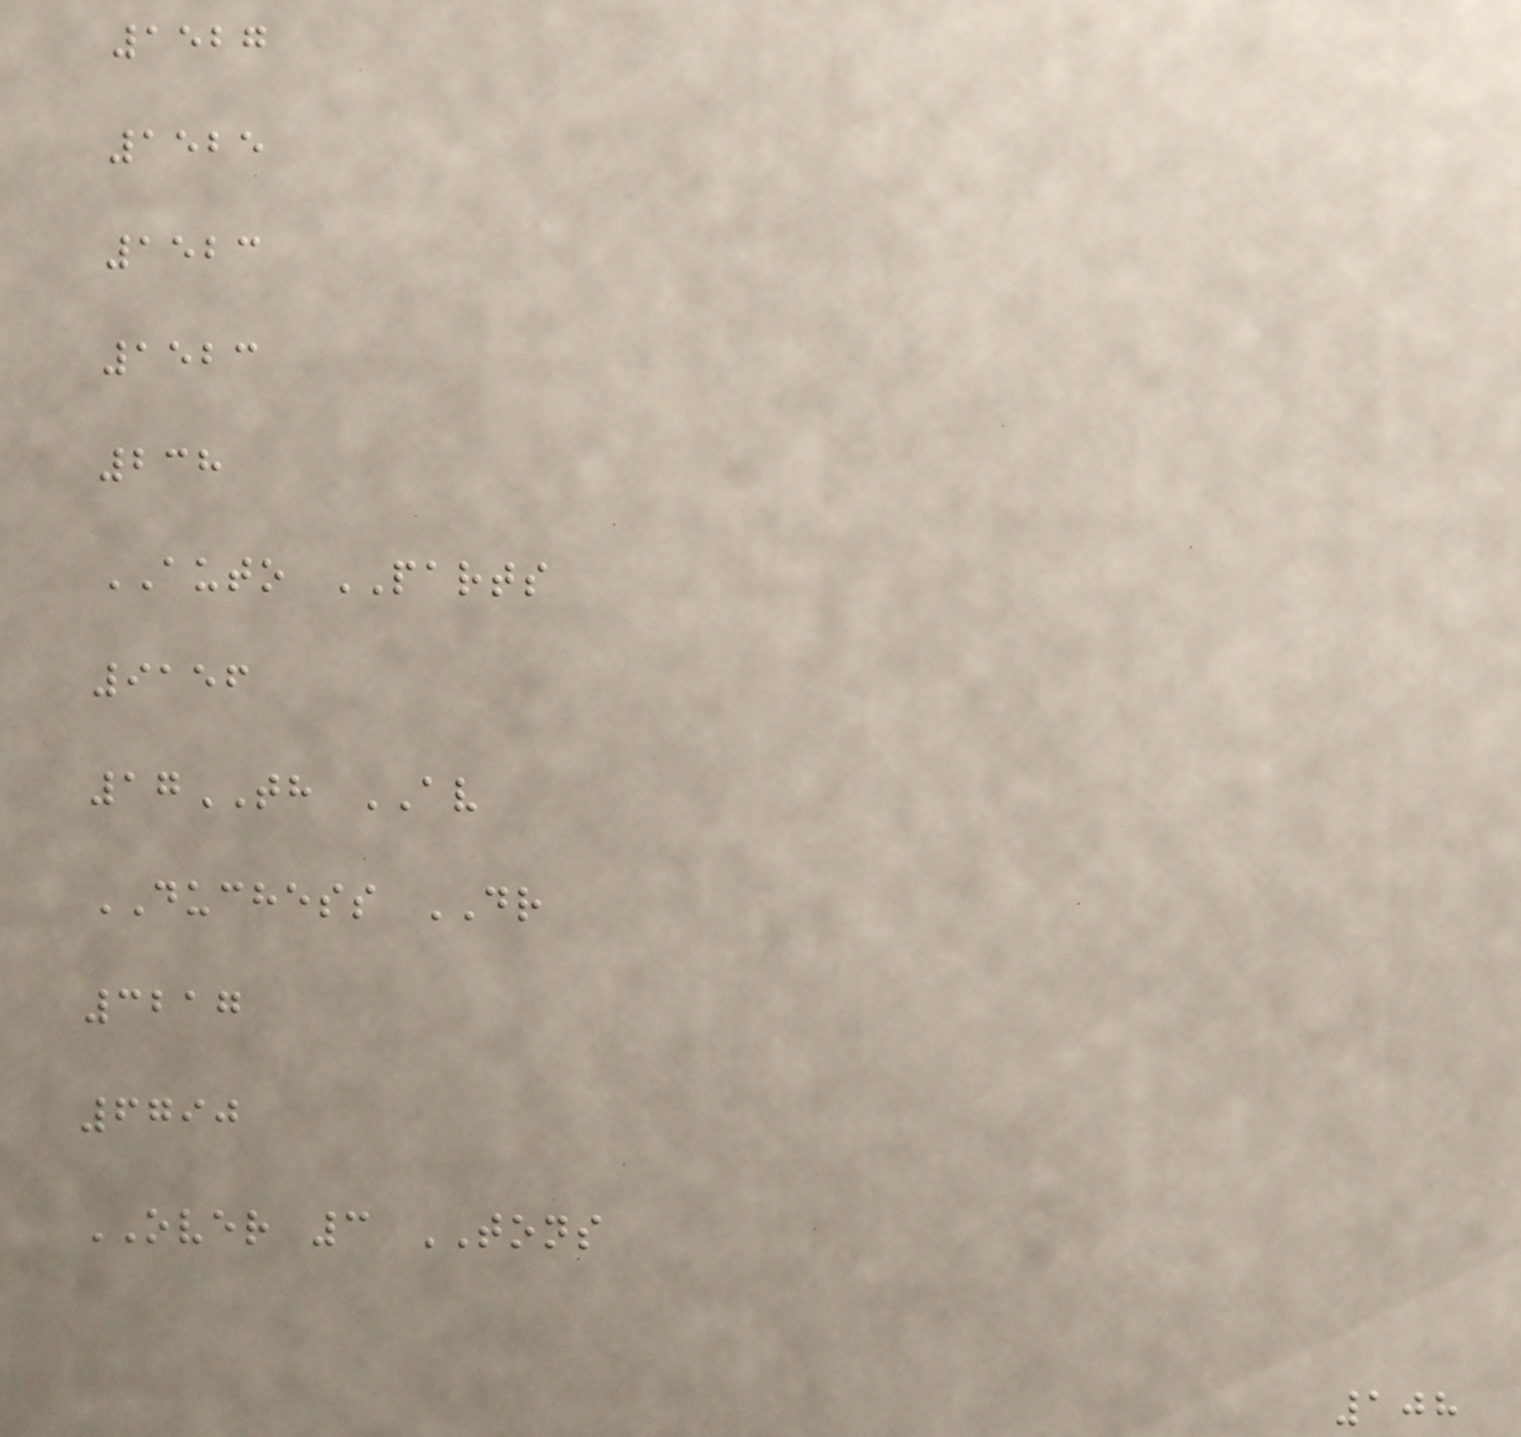1527
1525
1523
1523
238
AUTO PARTS
9156
17TH AV
DUCHESS DR
3217
6790
OVER 3 TONS
108
